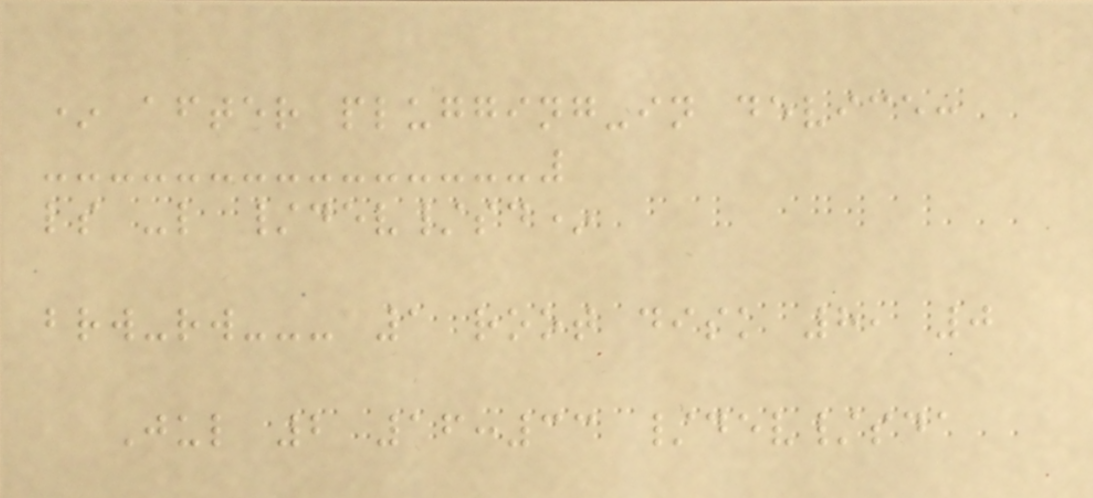* after plugging-in device:
ls -l /dev/sd*
brw-rw--- 1 root disk 8, 0
Jul 2 16:33 /dev/sda
